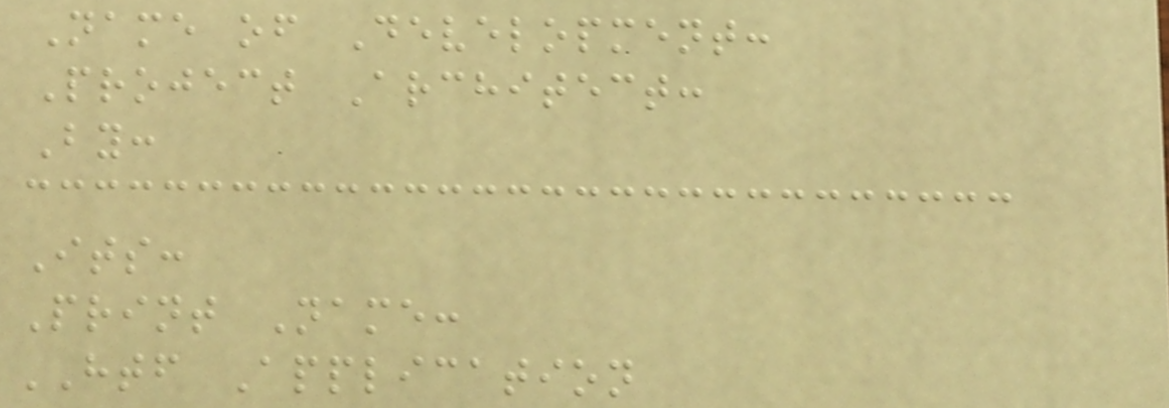Name of Development:
Project Architect:
By:
Its:
Print Name:
HTF Application
